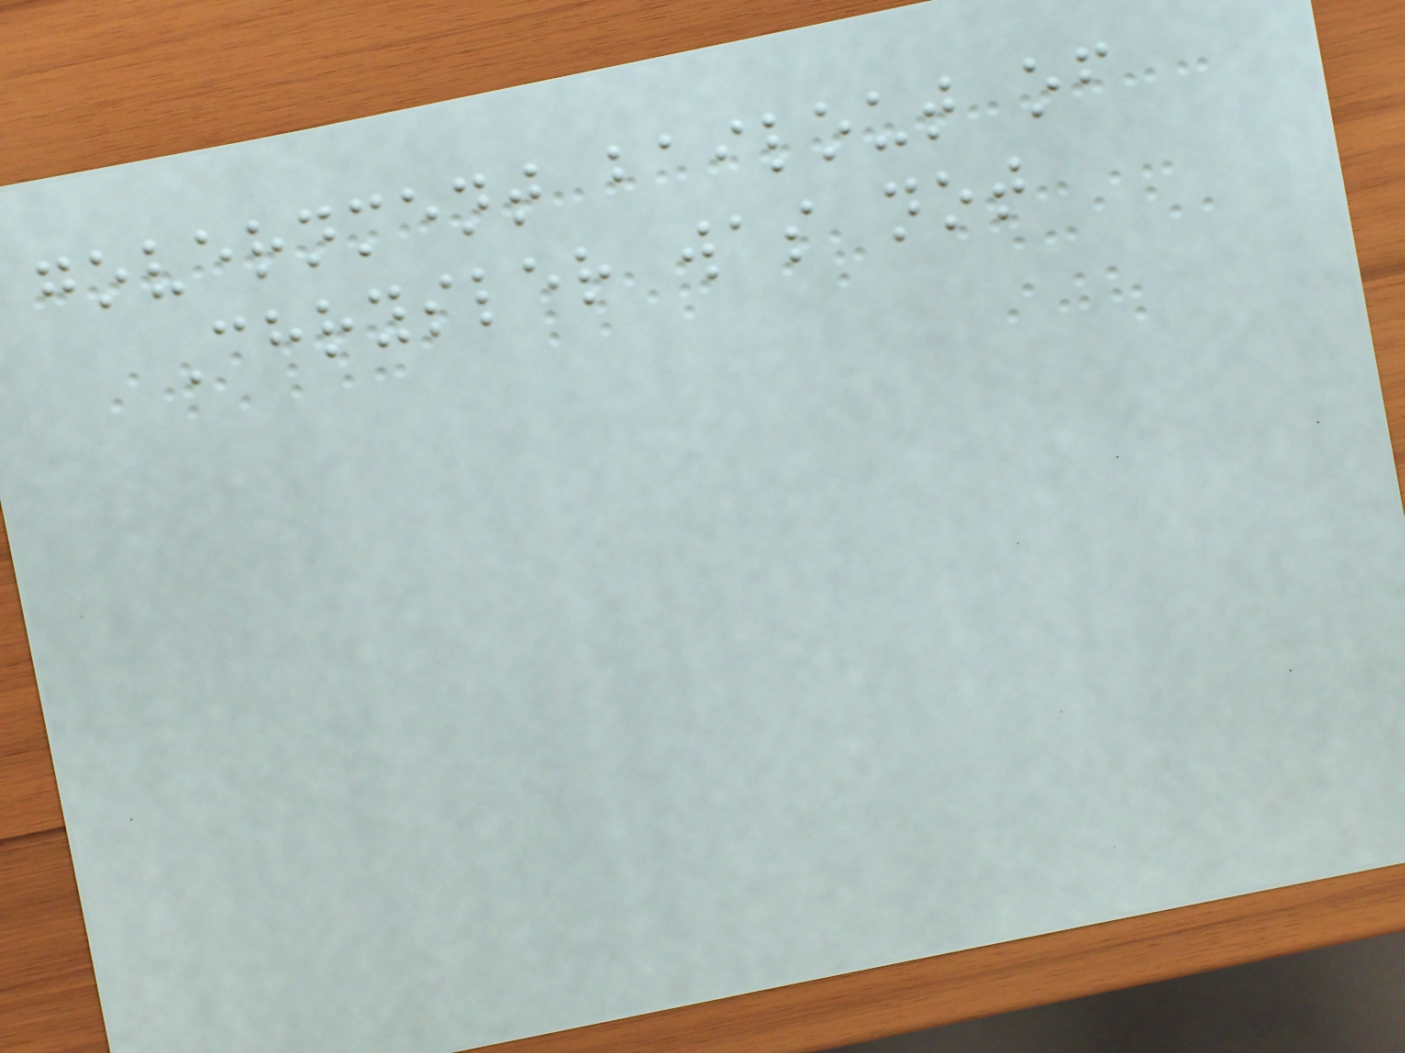government bailout of
Chrysler was not
